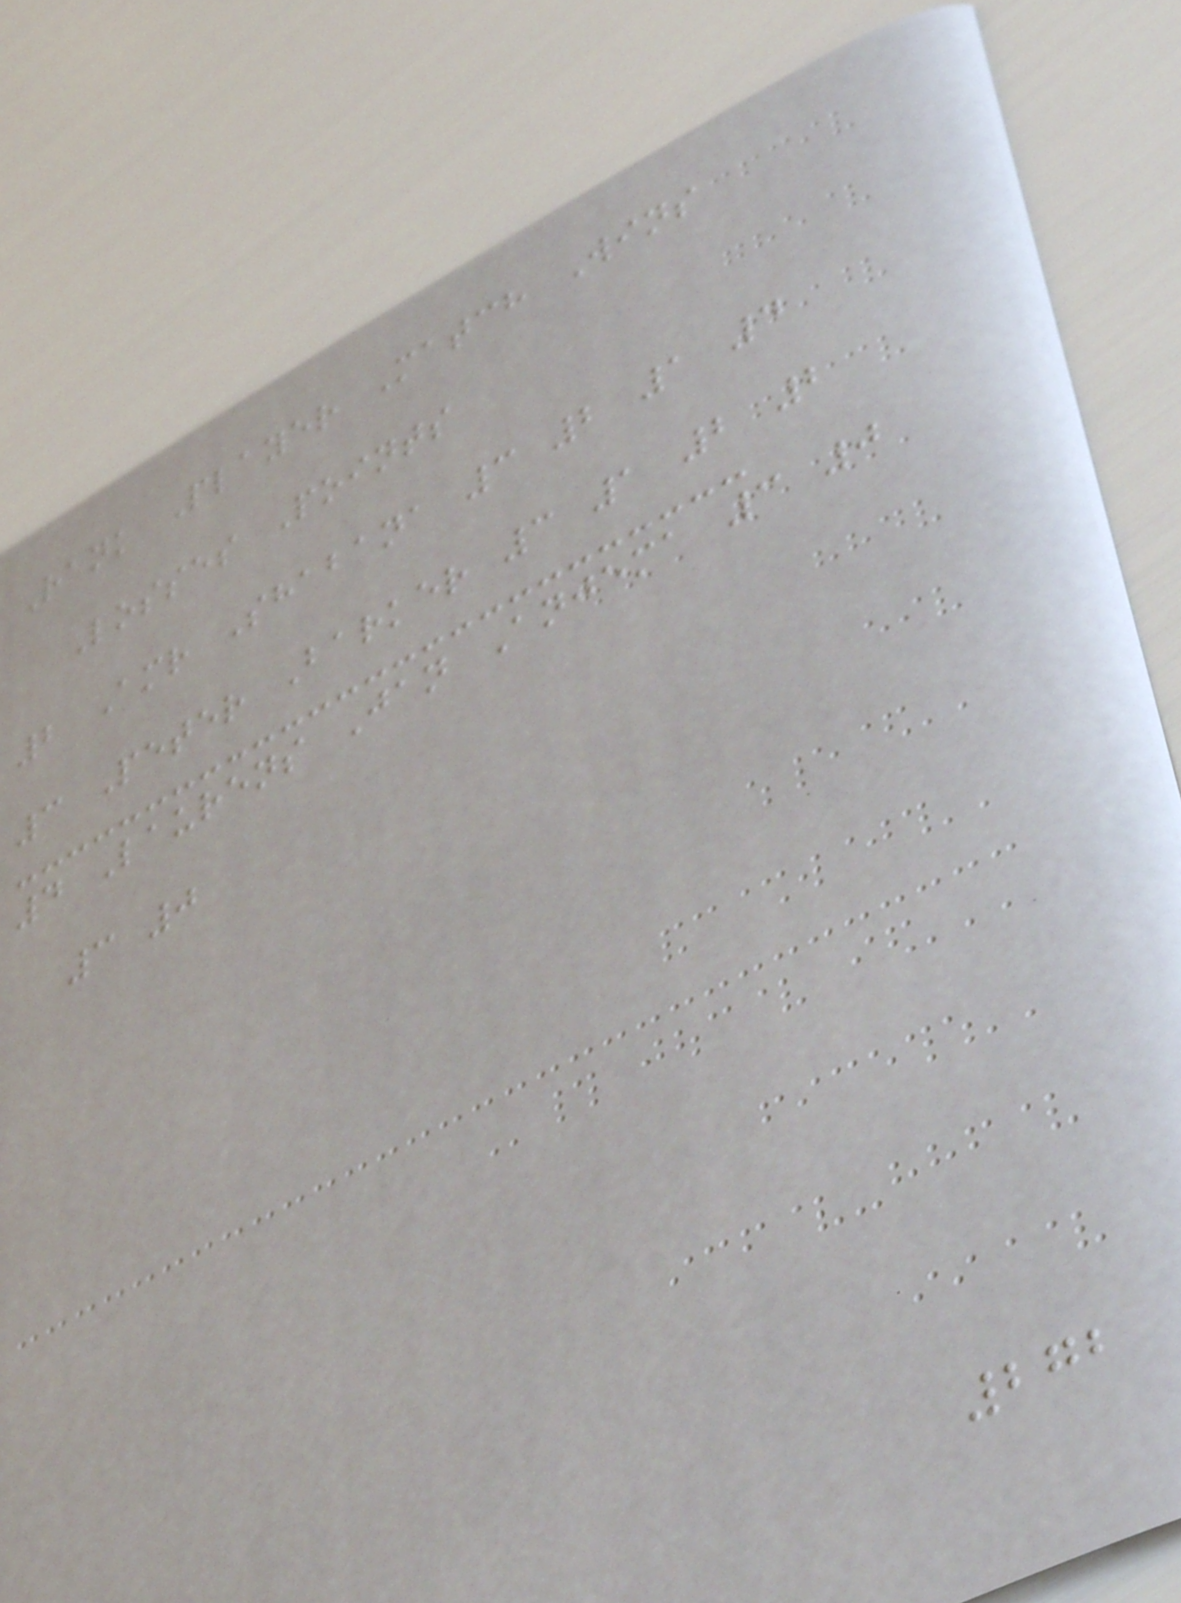Rank Player Match Wins
Losses Points
2 Amr Shabana 3 2 1 4
3 Peter Barker 3 1 2 2
4 Laurens Jan Anjema 3 0
3 0
272
